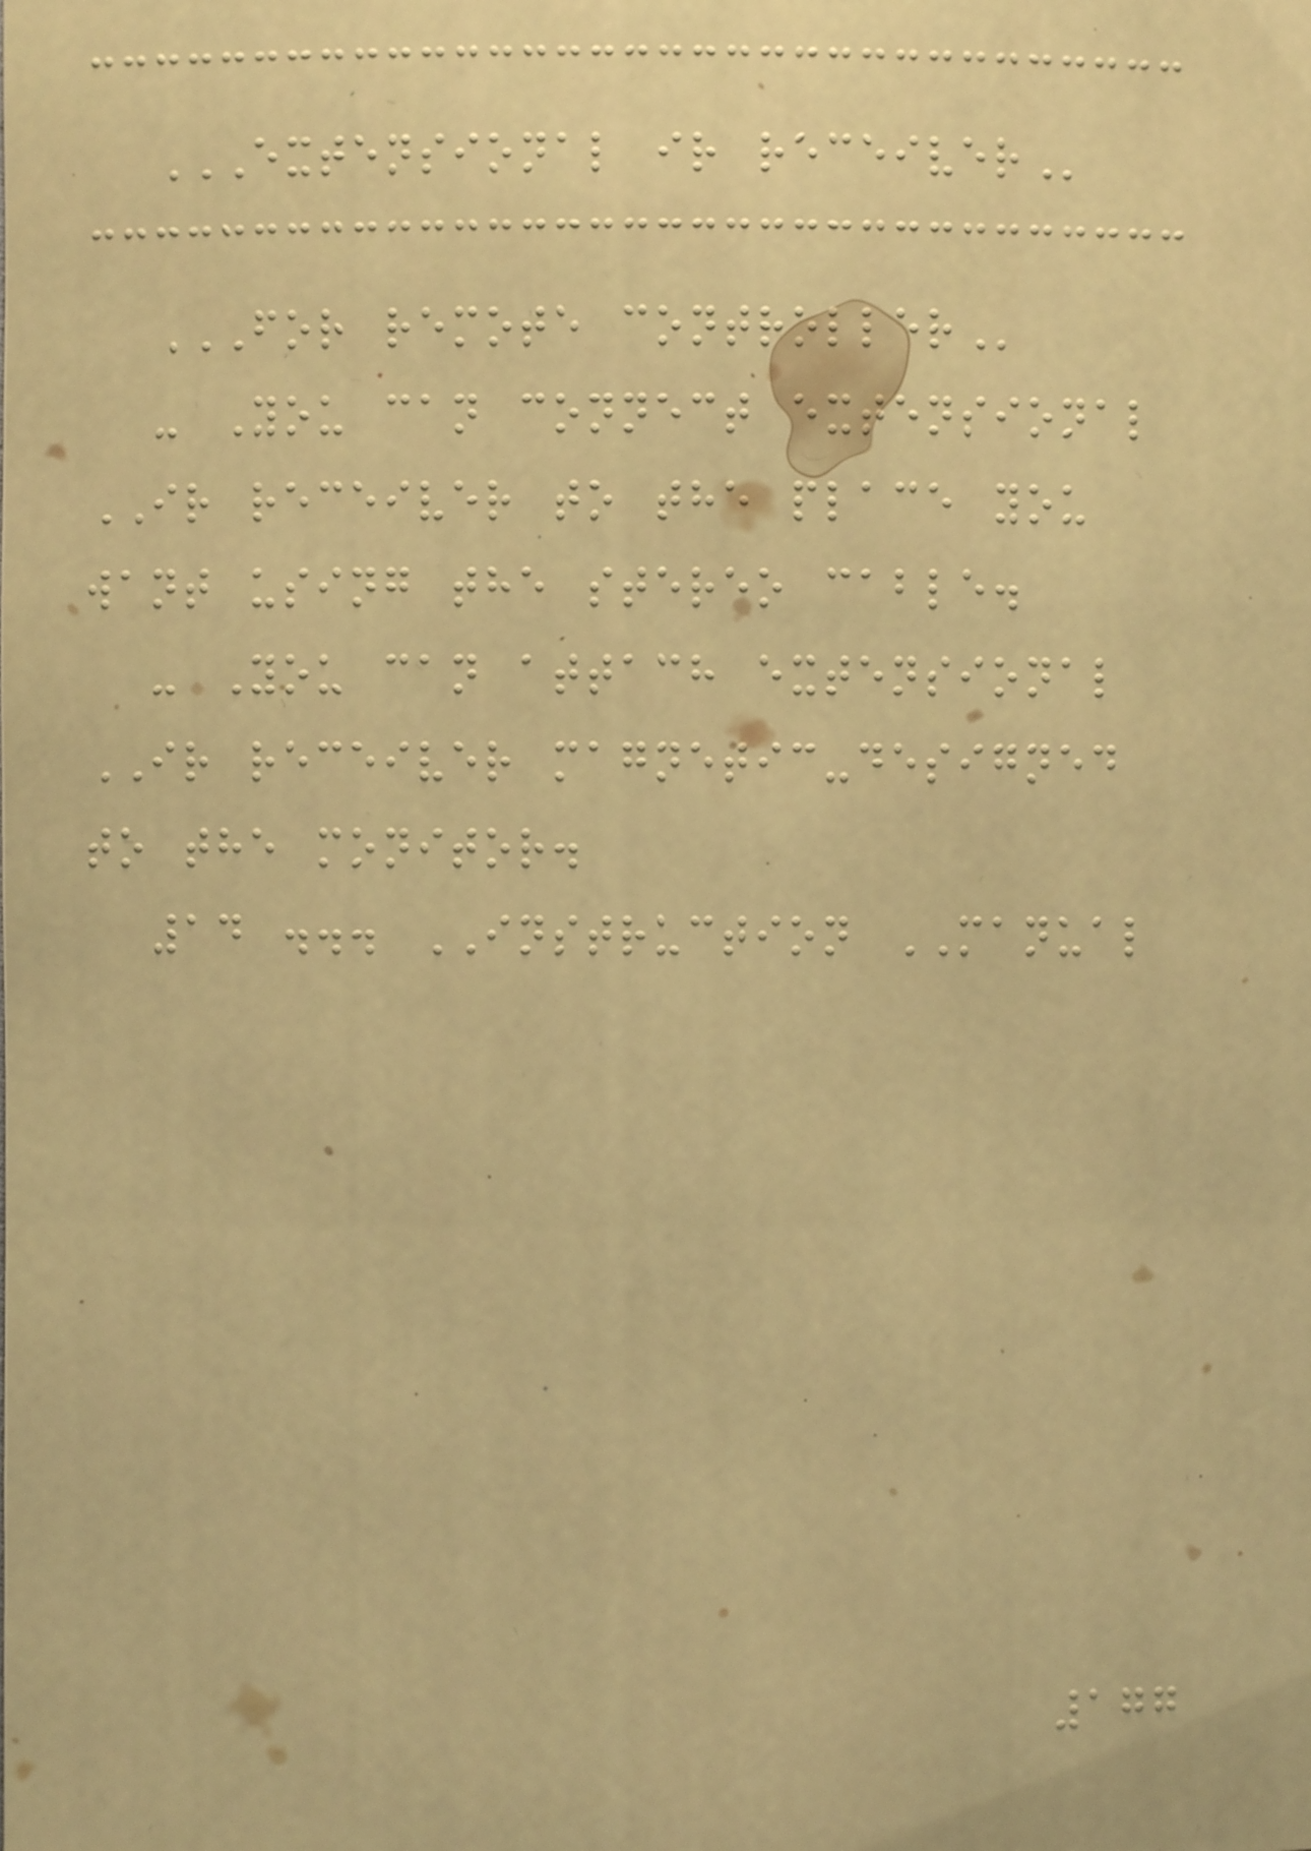EXTENSIONAL IR RECEIVER
FOR REMOTE CONTROLLER
- You can connect extensional
IR receiver to the place you
want using the stereo cable.
- You can attach extensional
IR receiver magnetic-designed
to the monitor.
14 ... INSTRUCTION MANUAL
177
